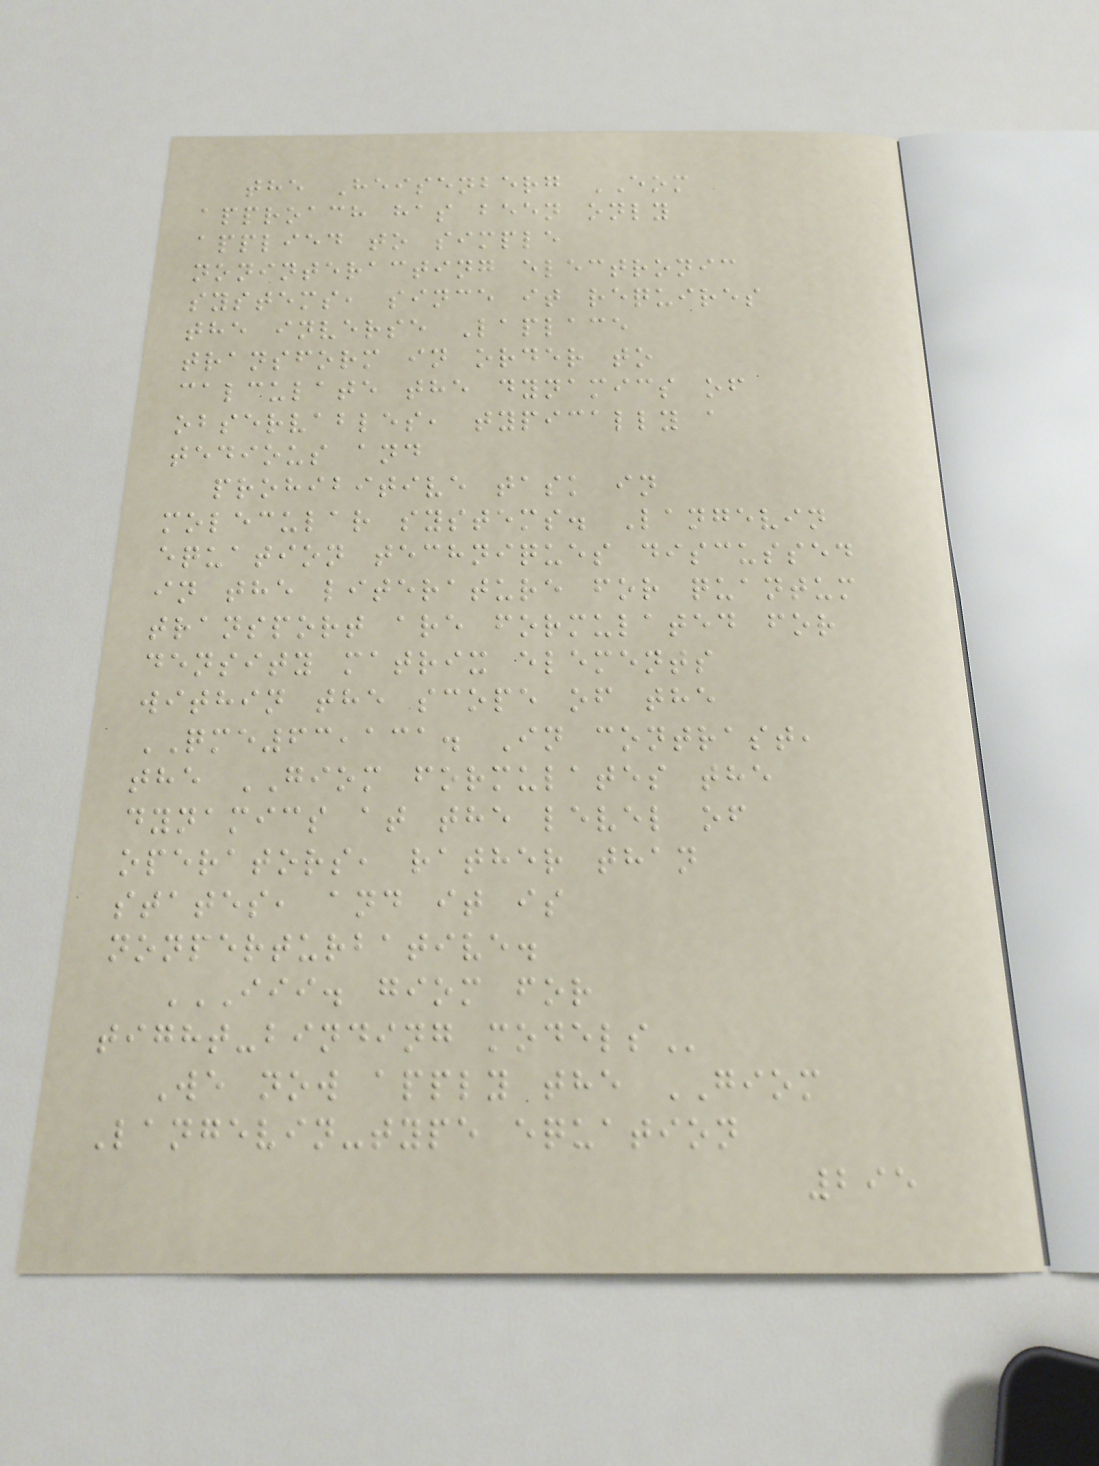the Heisenberg EOM
approach has been only
applied to simple
noninteracting electronic
systems, since it requires
the inverse Laplace
transform in order to
calculate the dynamics of
observables, typically a
tedious and
prohibitive task in
molecular systems. Langevin
equation techniques discussed
in the literature for quantum
transport are formulated for
density matrix elements
within the scope of the
QME63,131. In contrast,
the GIOM formulates the
dynamics at the level of
operators, rather than
states, and it is
nonperturbative.
III. GIOM FOR
TIGHT-BINDING MODELS
We now apply the GIOM
Langevin-type equation
295
